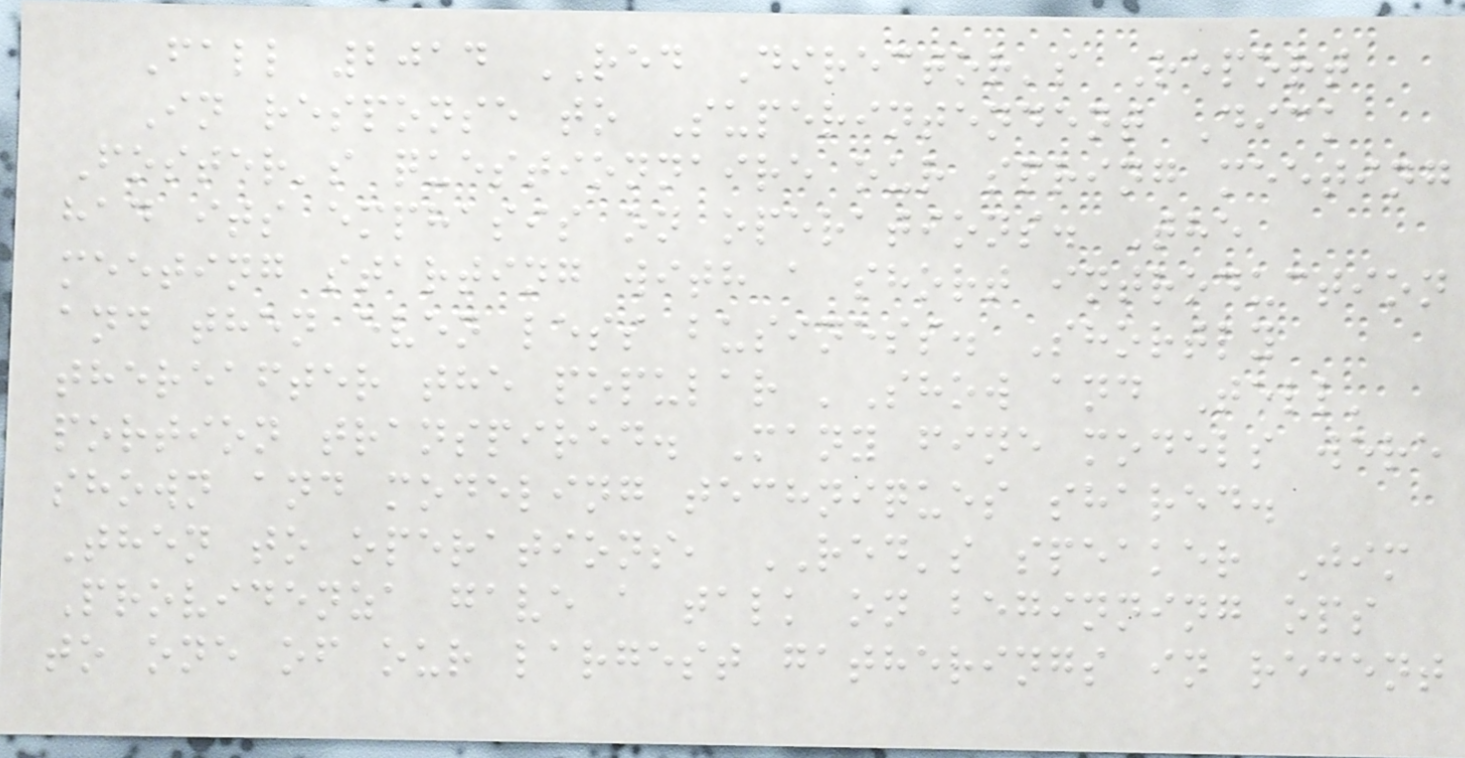Fall 2014 RED Director's Report
In response to Superintendent Dick
Foster's questionnaire our spring meeting
had its emphasis on operations. The
meeting starting with a short introduction
and then even less business. Shortly
thereafter the popular 'Show and Tell'
portion transpired. Many fine models were
shown and modeling techniques shared.
Then to operations, RED's speaker Jim
Providenza gave a talk on beginning ops
to one of our largest gatherings in recent
